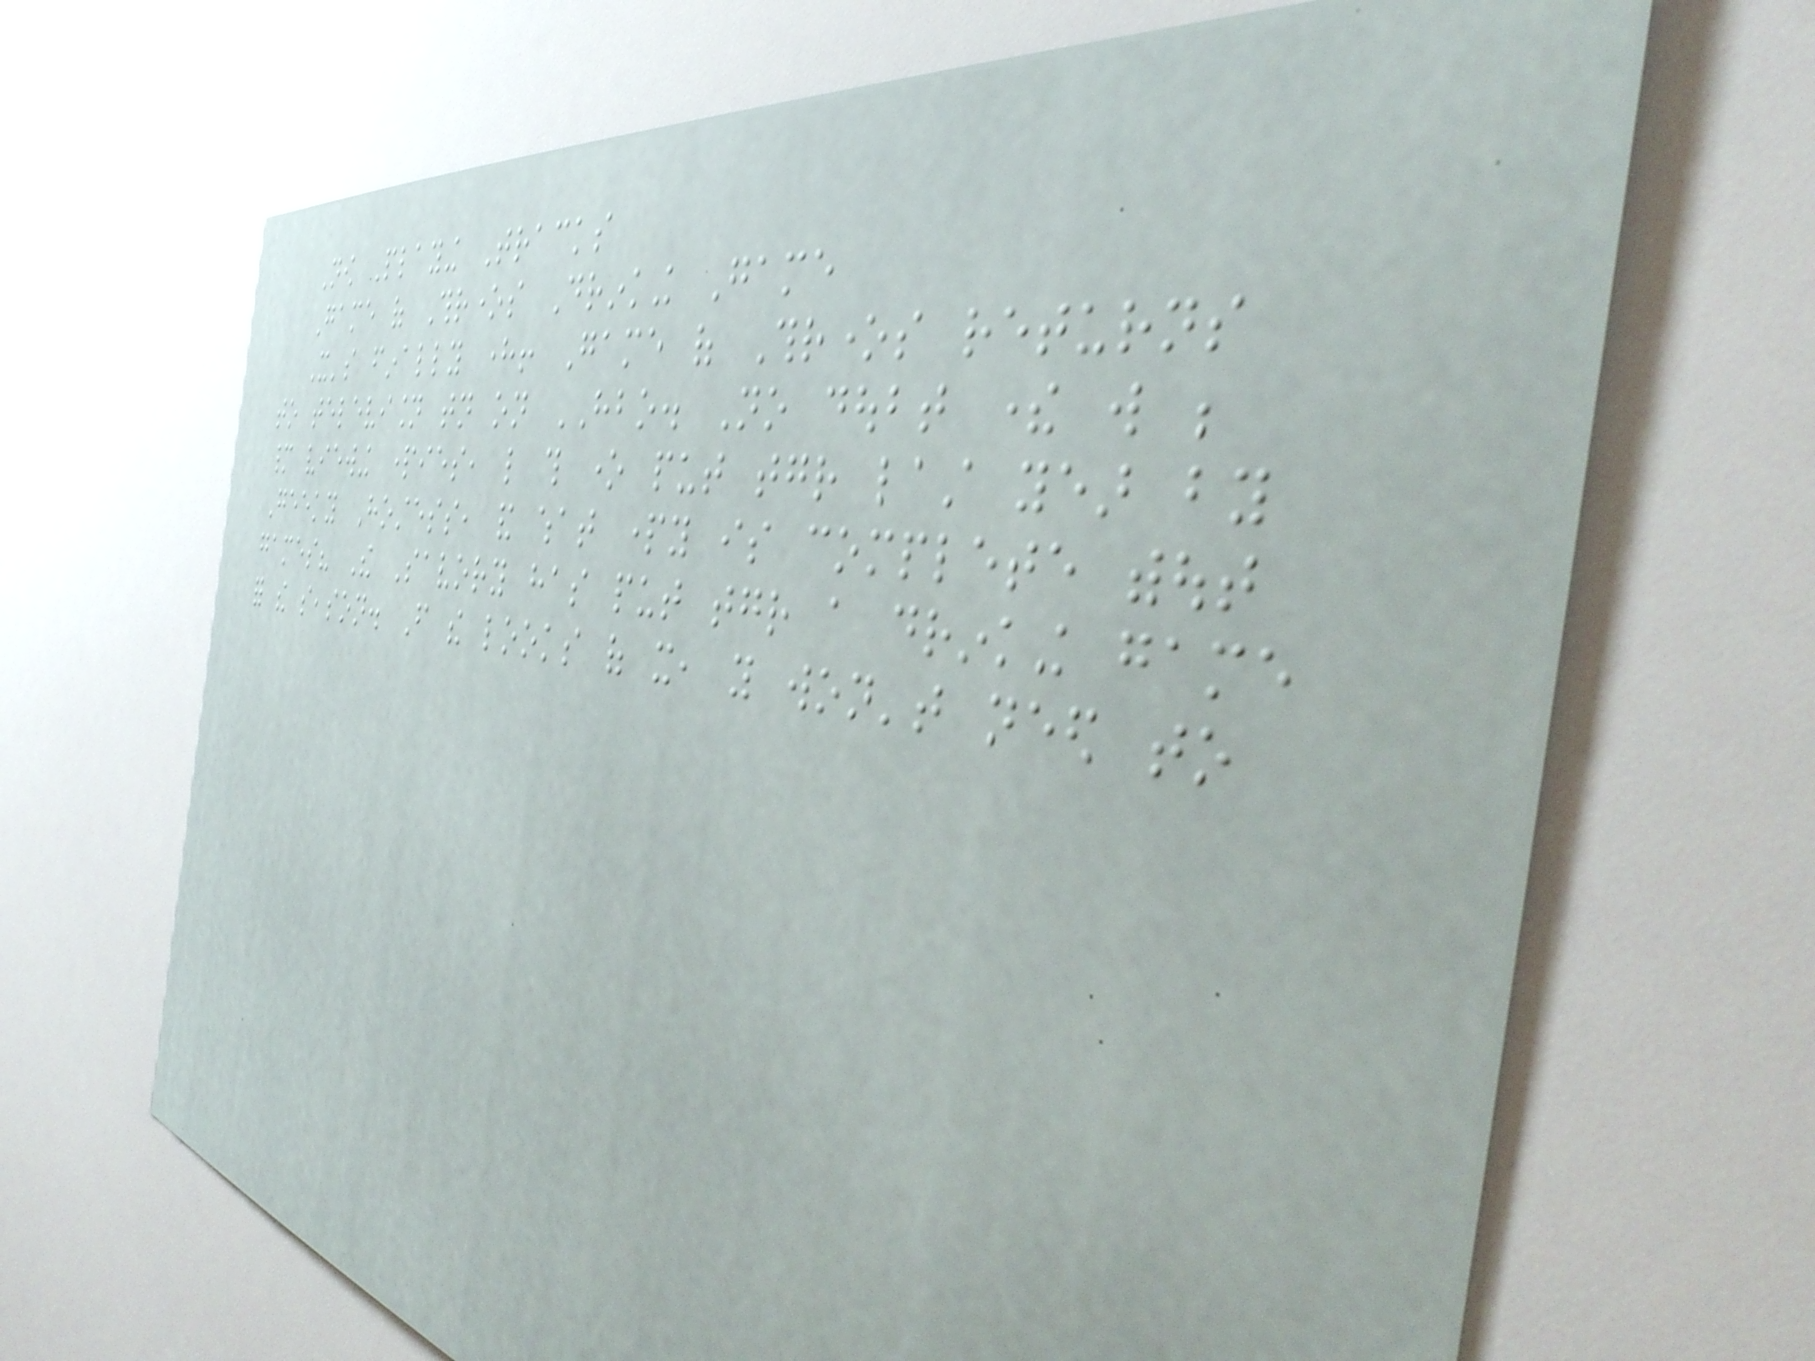Now Playing Tracks
Game of Thrones Drinking Game
It's finally here! Game of Thrones returns
to television tonight on HBO. No doubt there will be
many viewing parties, like this one put together last year by
Geeky Hostess, and what party is complete without
games? The Savory has put together a drinking game
for the season. From the looks of it, you won't need to
